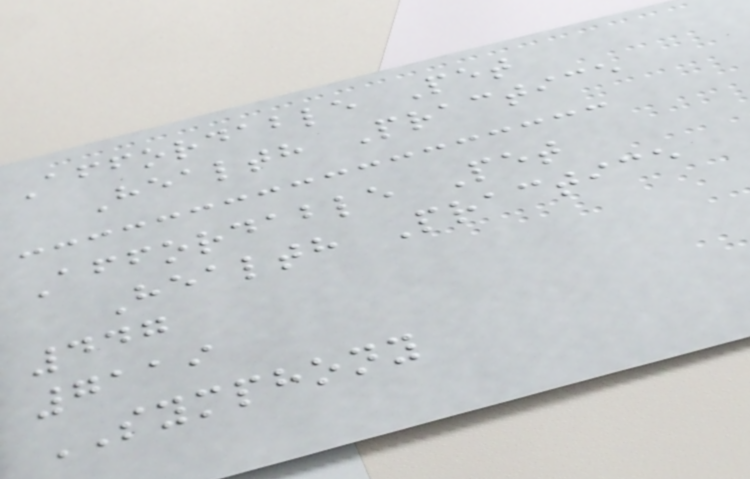Affordable Pet
Health Practice
Affordable Pet
Health Practice
447
7119
SYMPHONY
